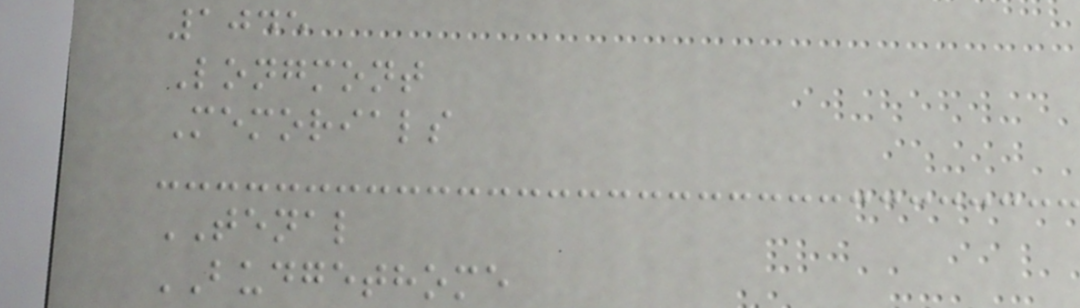1045
Longmont
Memorials
TENAL
BUDGETHOME
